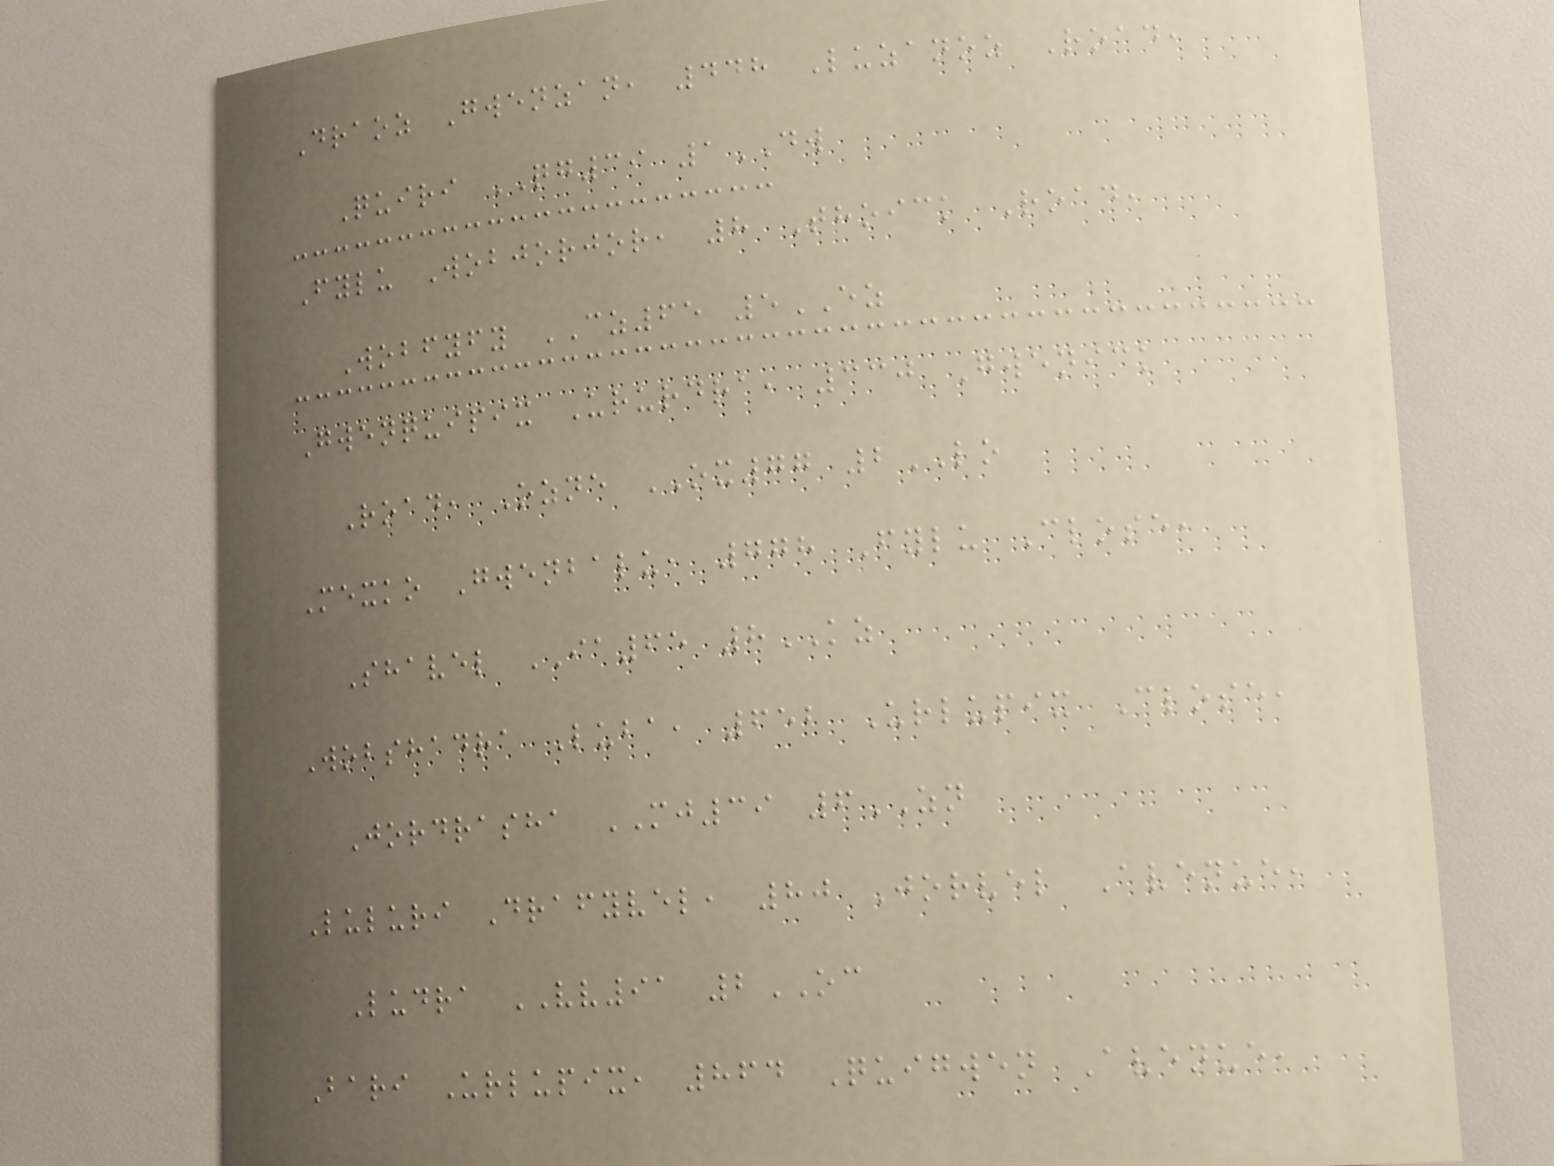Draoz Gwenzan, 448 Luzanoz Road,
Quiri QG39 1DW
Fylu Wobjorjor, 8 Thoick Road,
Wobfyfy CZ65 5EZ
Gwenquipix Ururdra, 330 Gwenick
Road, Ozne OX77 2LO
Mexko Gwenbalu, 778 Fylu Close,
Shavel IA65 8KZ
Wobshadra Luba, 652 Urlupix Close,
Jordrasha MJ39 6ZN
Luluri Drafyvel, 80 Jorvel Avenue,
Ludra VV91 2OC
Bari Urlupix, 864 Quigwen Avenue,
